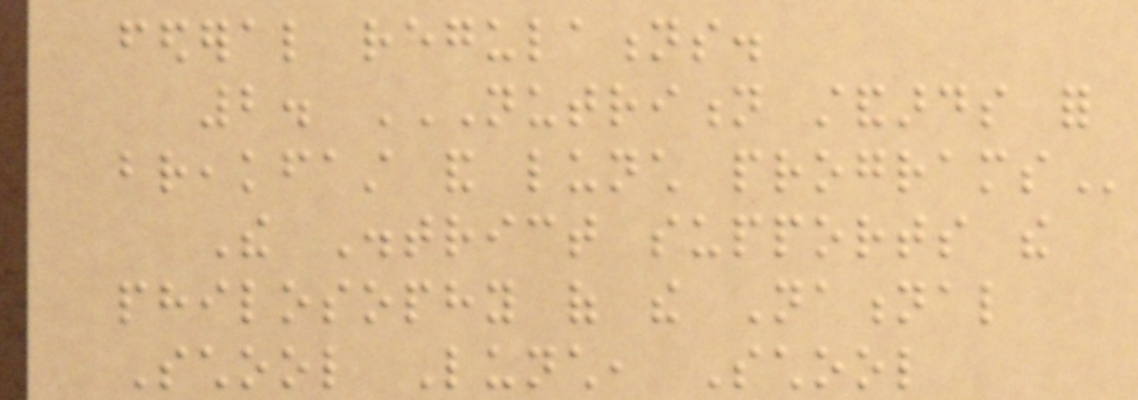federal regulations.
2. NUTRITION STANDARDS FOR
BREAKFAST AND LUNCH PROGRAMS
The District supports the
philosophy of the National
School Lunch, School
